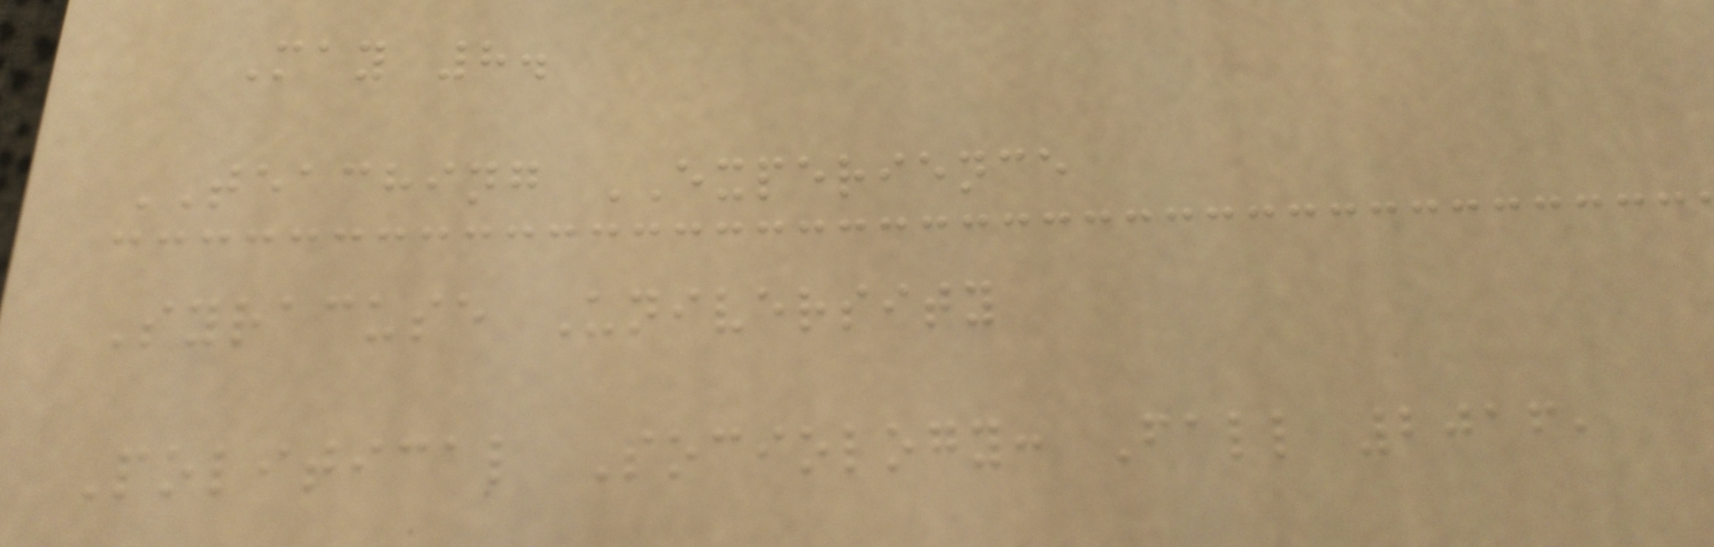May 8.
TEACHING EXPERIENCE
Syracuse University
Political Sociology: Fall 2016,
